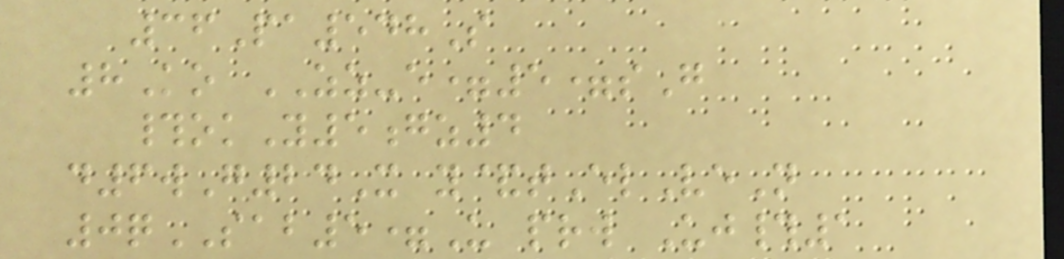36Pa548S
8Ko ZZ-e=5=sG
#okY5gz4
d6wG24X y&tElVeN
0qSAB5=U prw Uj#1
